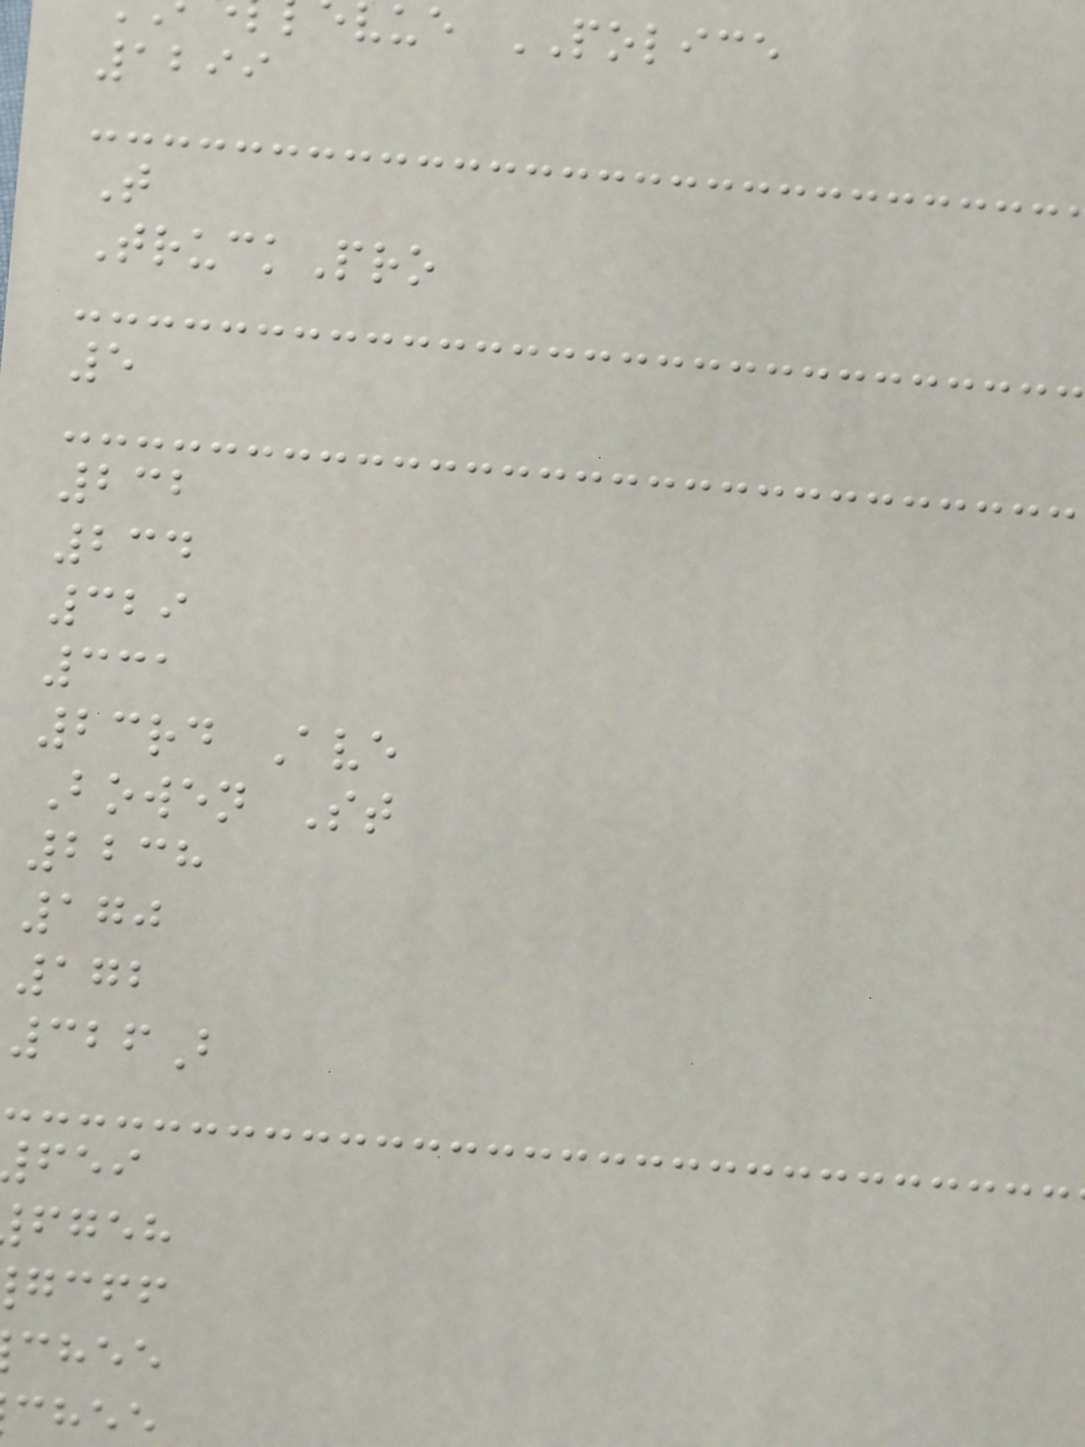ue POLICE
1299
T
TruckPro
5
232
234
329
331
23rd Ave
Bowen St
2238
170
172
326B
fgeh
gcff
chee
